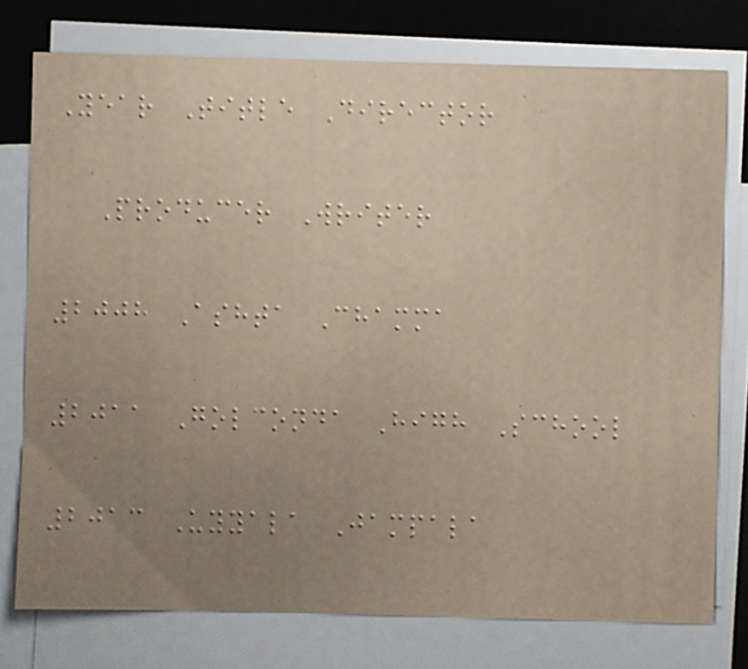Year Title Director
Producer Writer
2008 Ashta Chamma
2011 Golconda High School
2013 Uyyala Jampala
